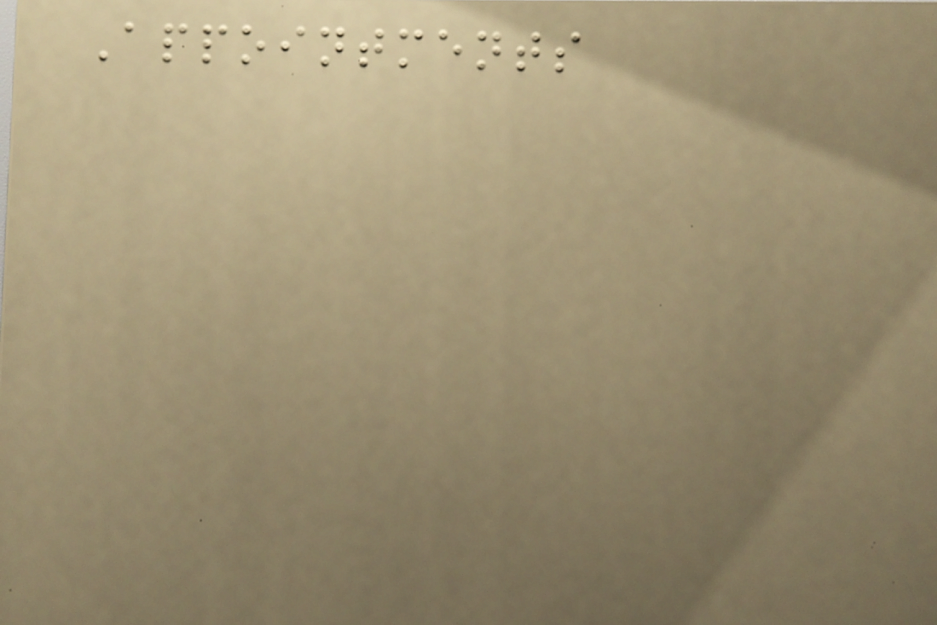Appointments
